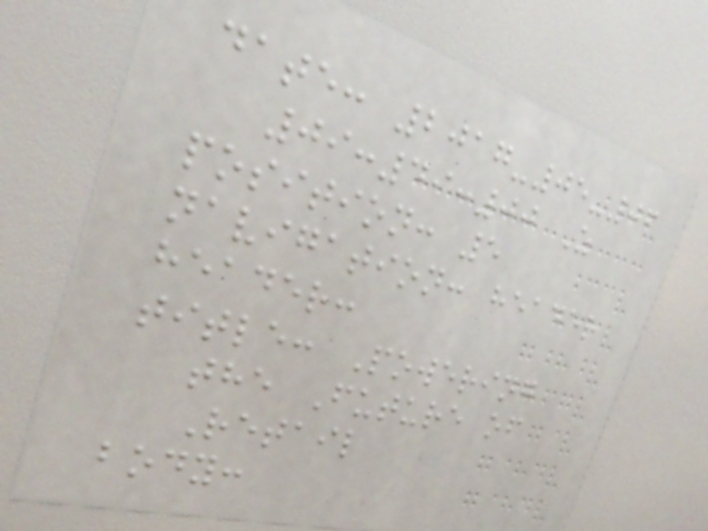date: 2017-05-06
09:49:00 Z
position: 5
navigation: header
header:
title: Powering
the Future of
Retail
body:
